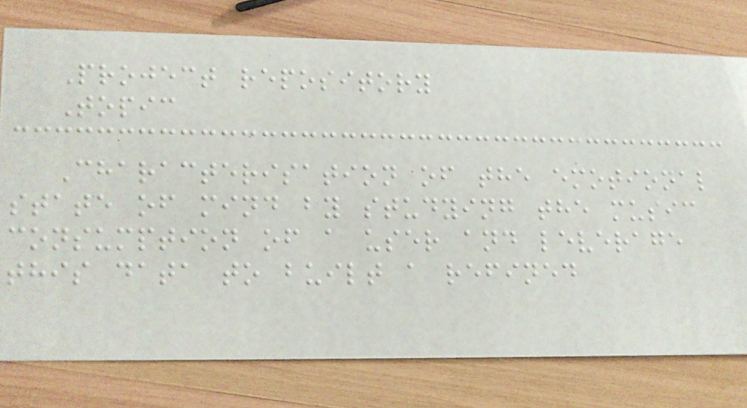Project repository
Topic
Characterisation of the emotional
state of mind by studying the music
consumption of a user and leverage
this data to built a refined
